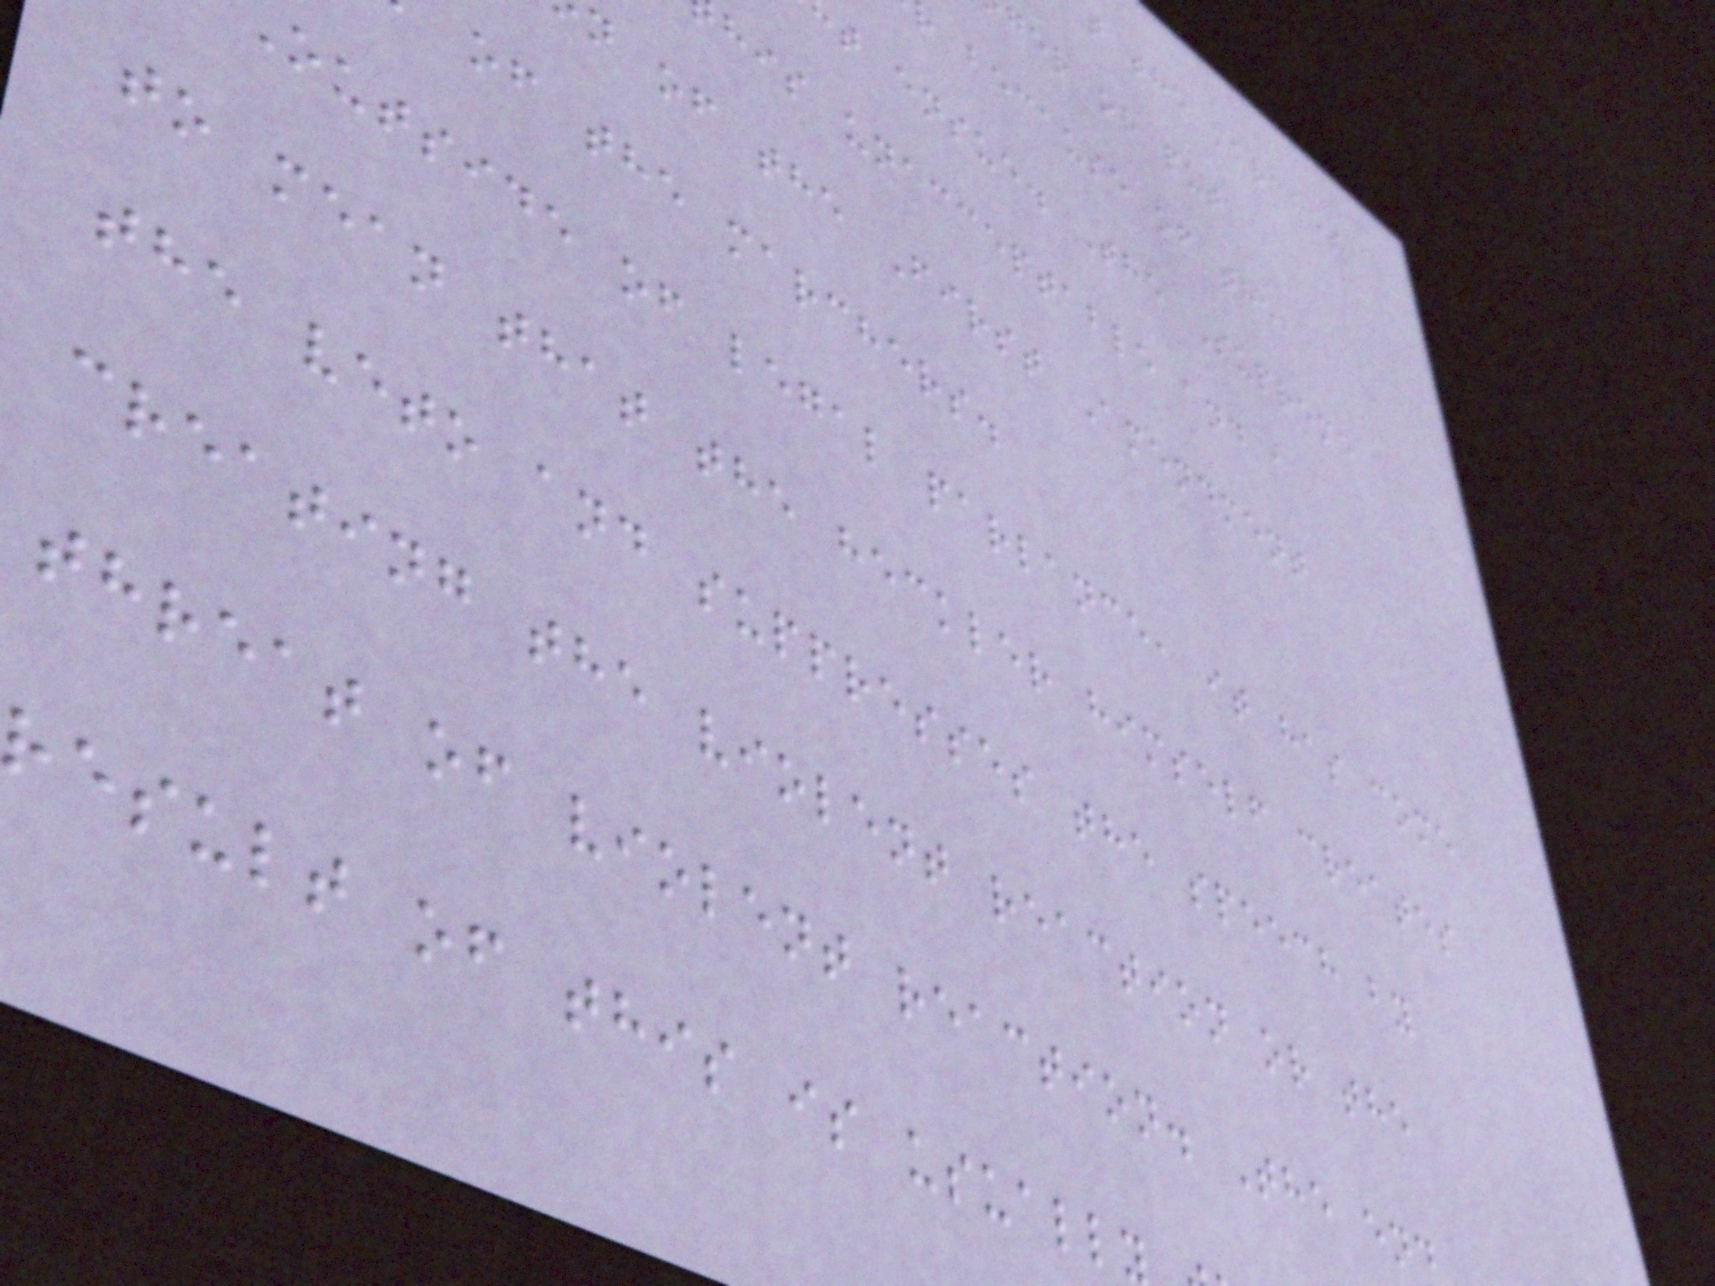t the marches
ger or put
r because of the
t ensue. The Supreme
his unacceptable and a
n of the First Amendment
of the marchers.
outside of legal parlance, it has come
to mean that the heckler himself creates
the veto and suppresses the speech by
creating the violent reaction or the
threat of violent reaction. The end
result of this is usually
